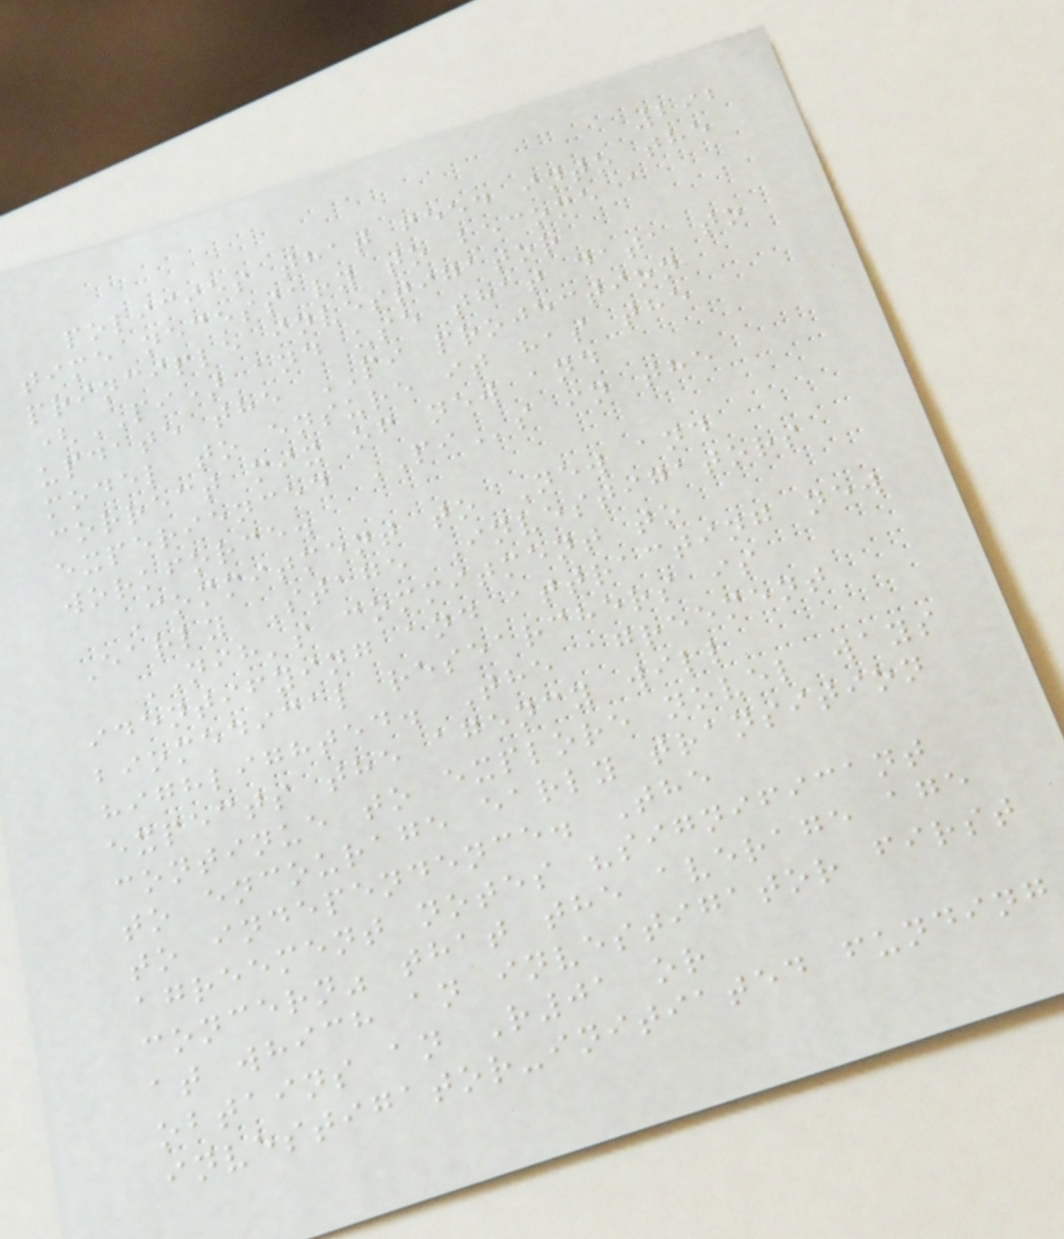292
policies that feed into the
time necessary to become a
principle investigator
(PI) and use that data to
update the PI projection
model to ensure it has the
correct mix of new and
experienced PIs in the
workforce.
Commitment to New and
Early Stage Investigators
NIH's commitment to
identifying and attracting new
biomedical researchers is
highlighted. The agreement
expects the agency will
continue to explore novel ways
to encourage early transition
to independence. The
agreement notes "significant
concern" that the average age
at which an investigator first
obtains an R01 or
investigator-initiated funding
